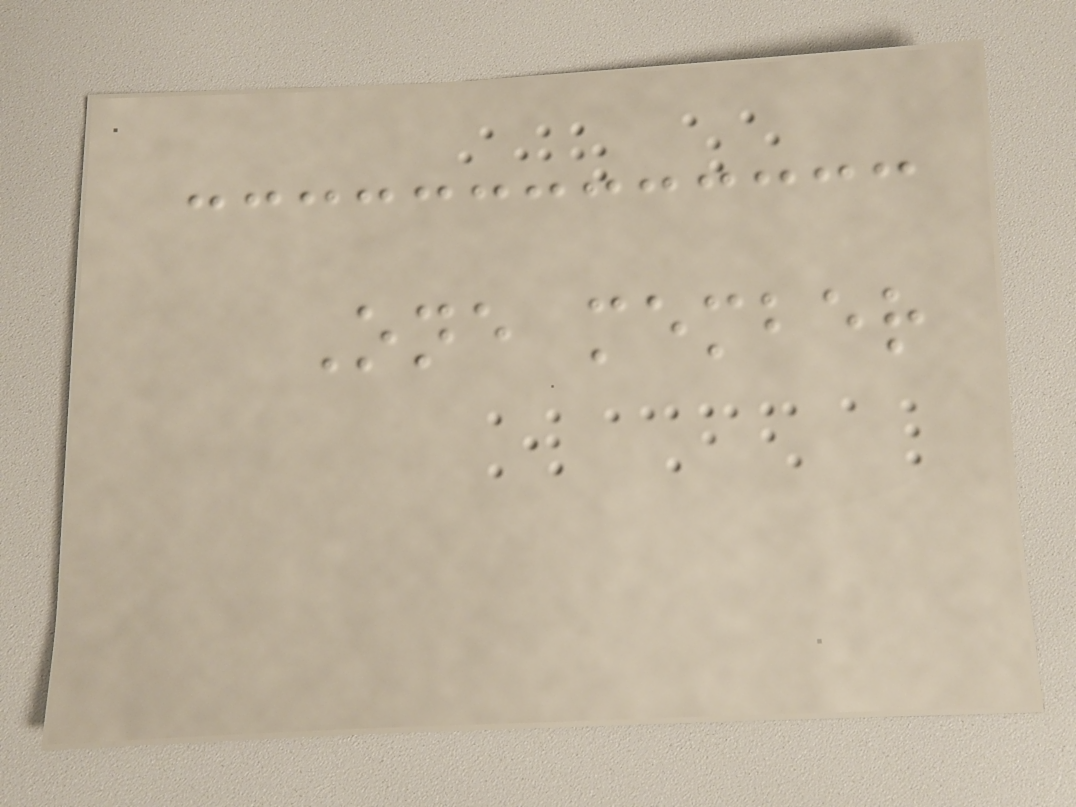One member
